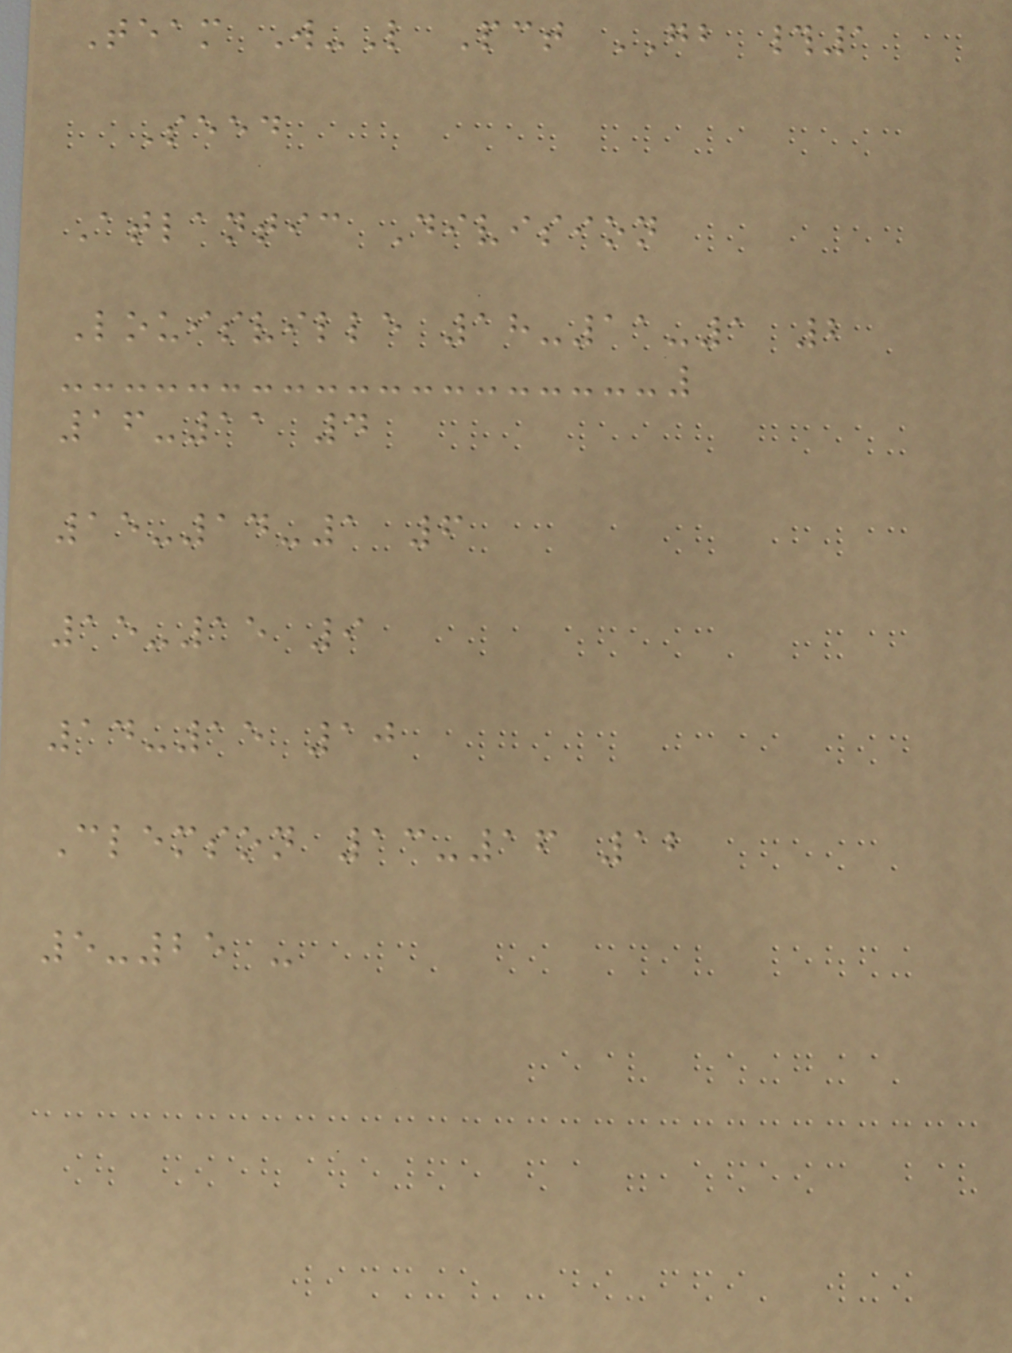Team W-L Pct GB #1
Seed
Atlantic Division
Louisville 18-11-1 2
16-11 4
15-14-1 6
15-15 9
14-15 10
Clemson 13-16 12
5-25 -
